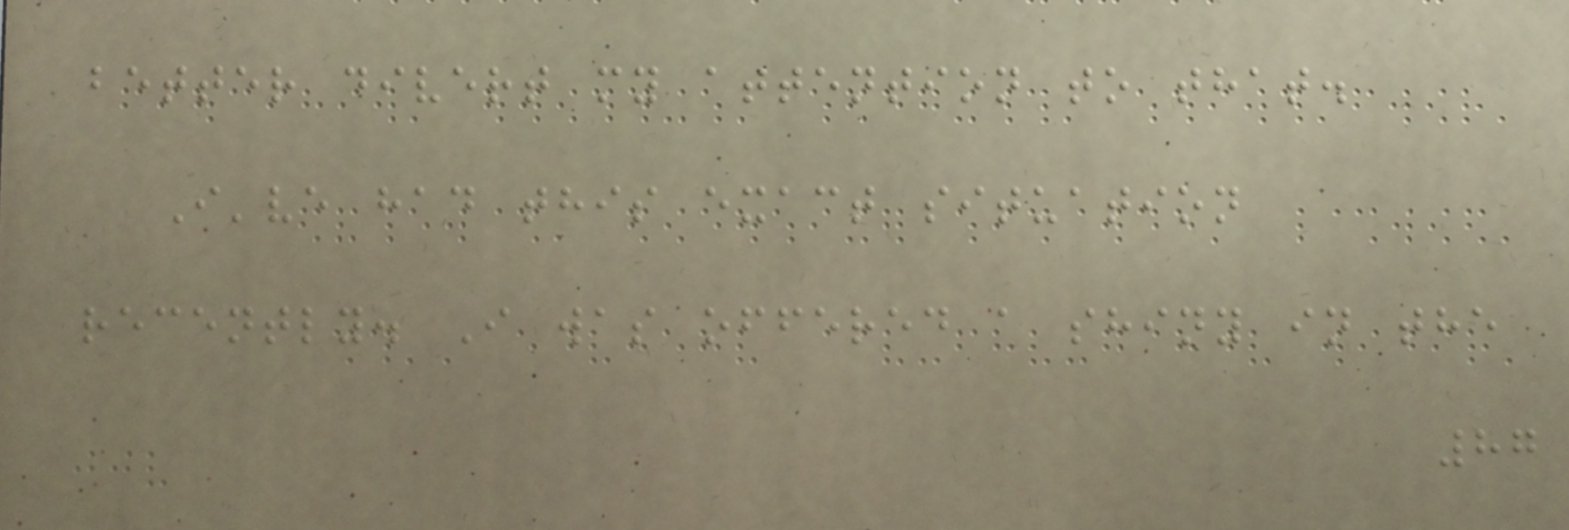better divert my attention to that.
I've had this exact situation
recently. I was offered a shiny in the
87
